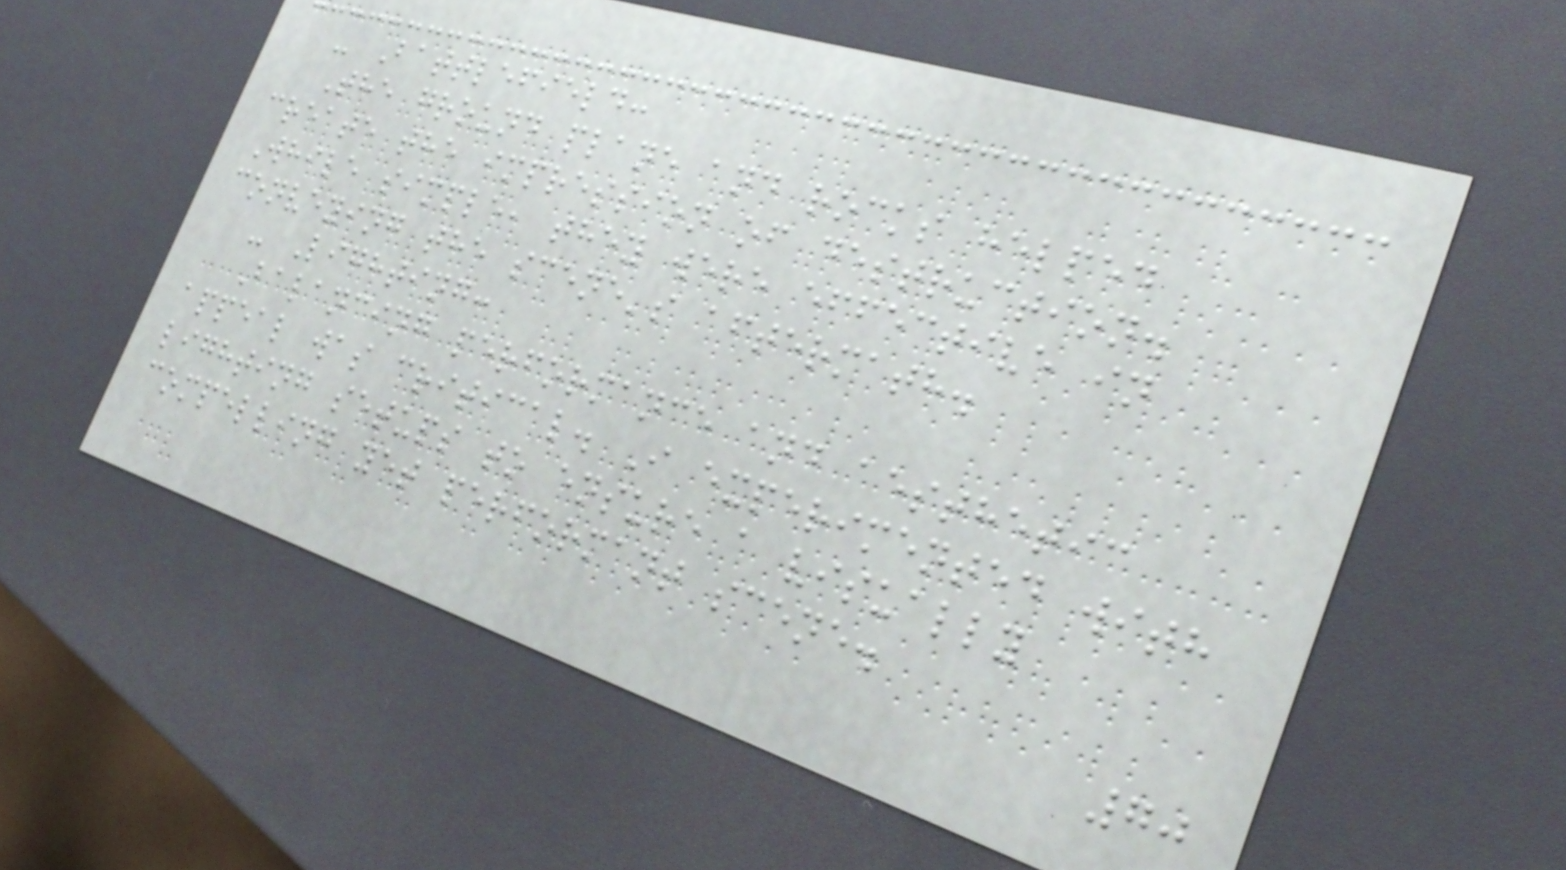- Battlefield:
The ground plane and rocks helped
create the impression of destruction.
While simple, they were effective in
conveying the scene's aftermath.
- Lighting:
Balancing performance and aesthetic
appeal was critical. I experimented with
lighting setups to ensure a visually
compelling yet performant scene.
70
